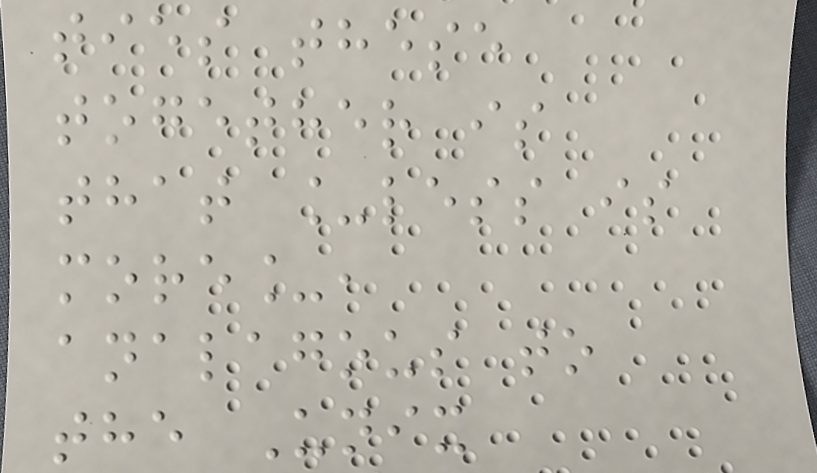ties these
together is
that _less is
more_,
analagous to
the Unix
